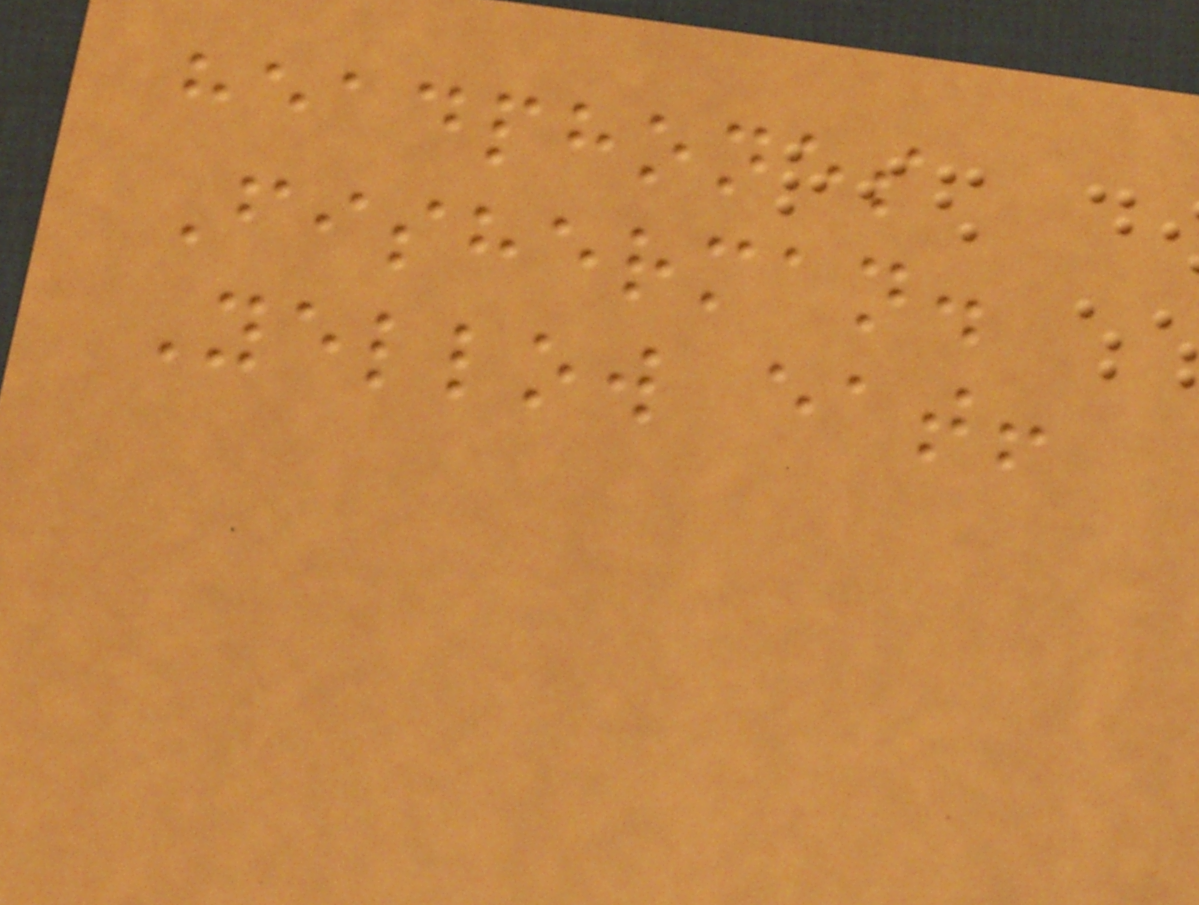headphones
Fisherman.
Yellow eat!
